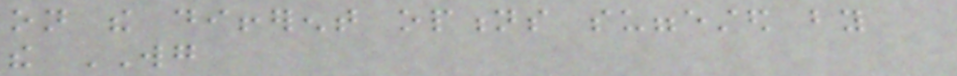on the different options suggested by
the WG
